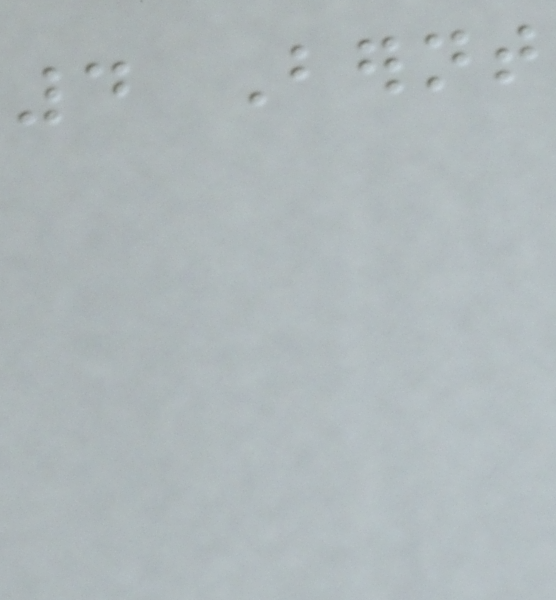4 Bernt
